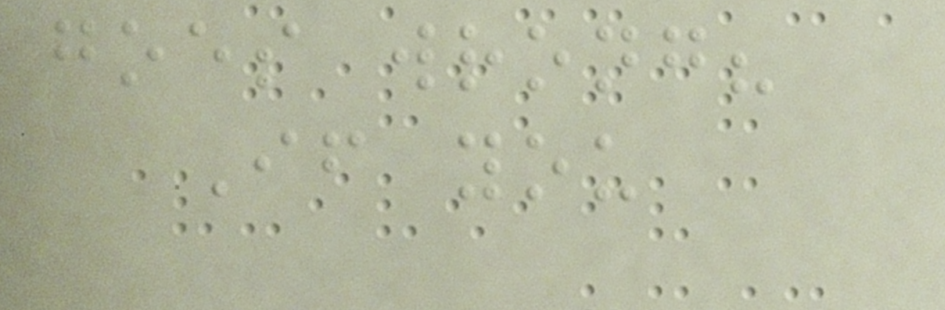goes wrong?
If you
